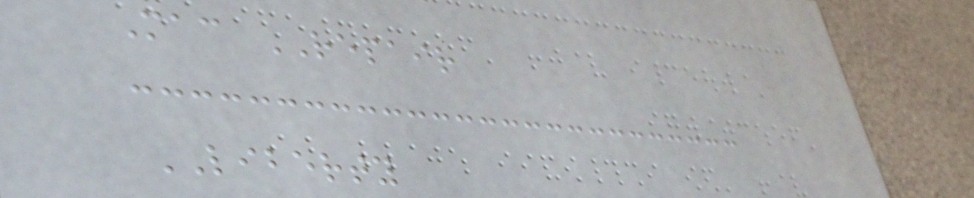Mac REPAIR
LIBERTY
